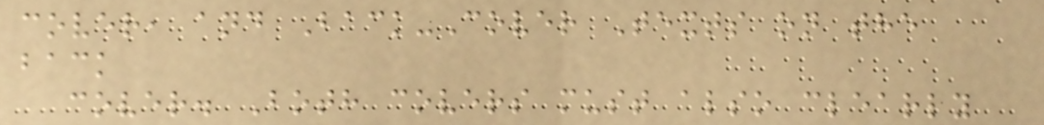cover, and Back-Cover Texts on the
back
cover. Both covers must also clearly
